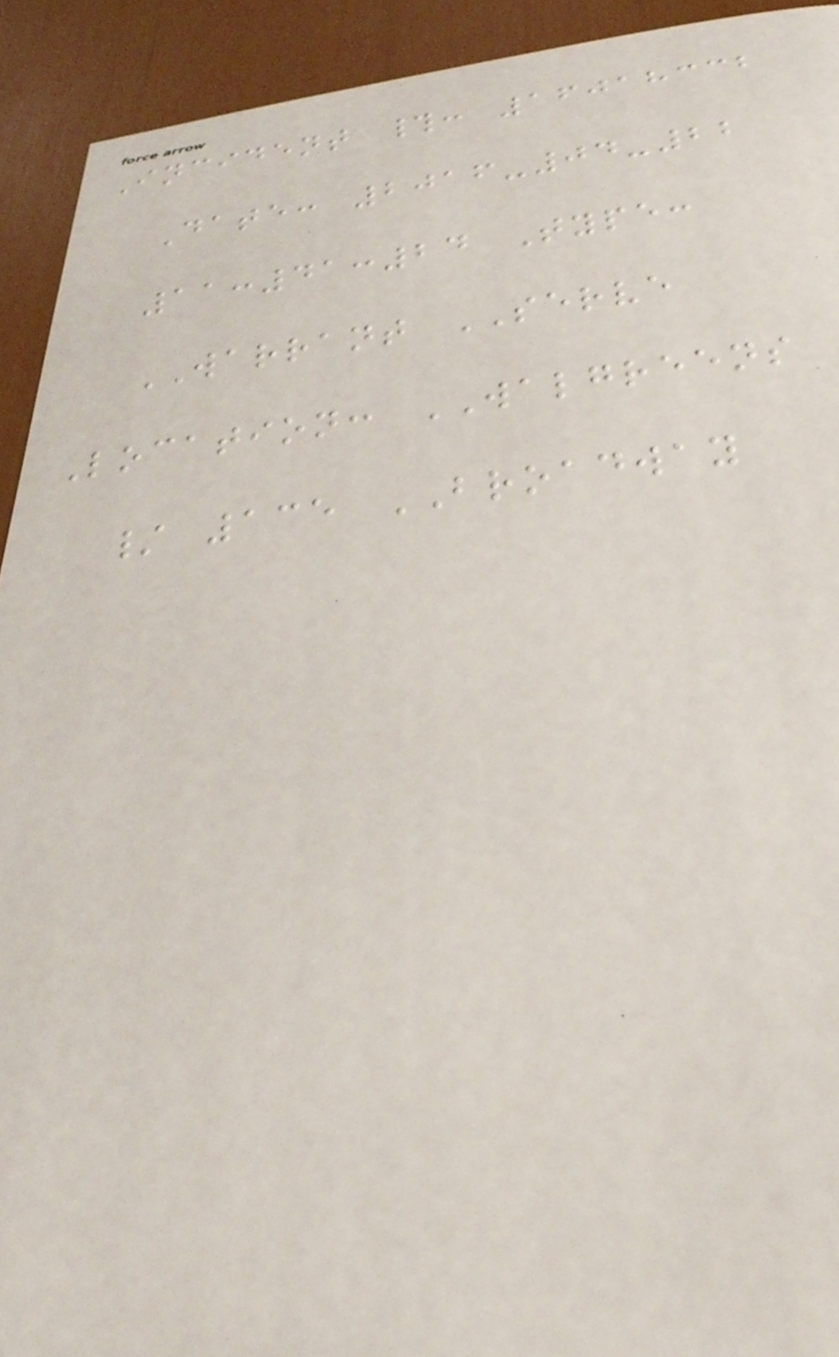Incident #: 16018332
Date: 2016-04-22
11:41:24 Type:
WARRANT SERVE
Location: WALGREENS
/ 135 BROADWAY
